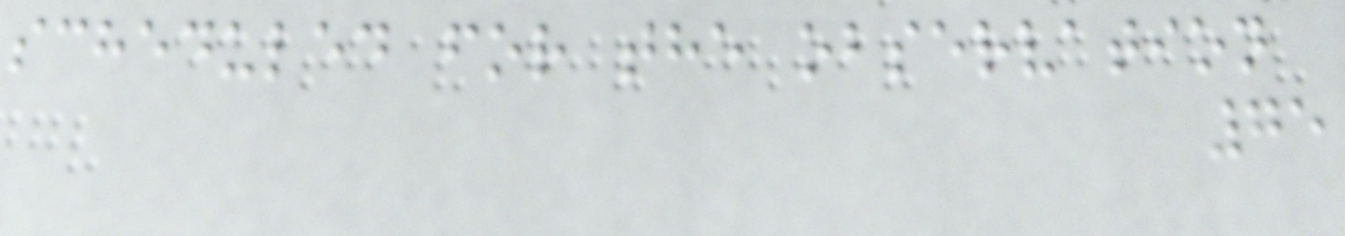scheduled for the observation
75
